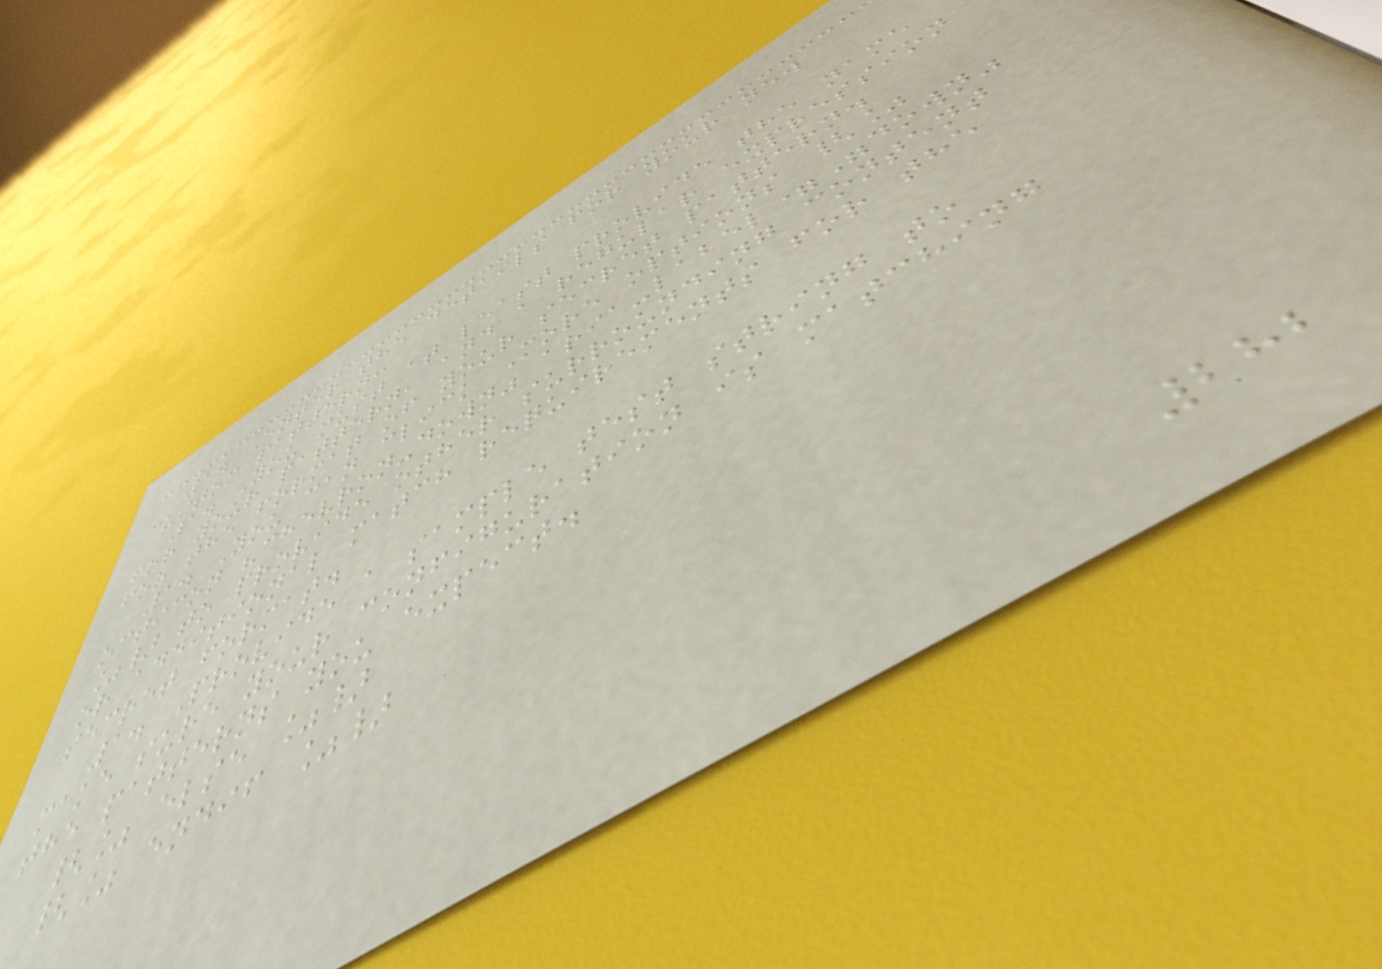1. Enter the details for your new
custom pattern:
1. You must at least provide the name
for your pattern, and a regular expression
for the format of your secret pattern.
1. You can click More options {%
octicon "chevron-down" aria-label="down"
%} to provide other surrounding content
or additional match requirements for the
secret format.
1. Provide a sample test string to
make sure your configuration is matching
the patterns you expect.
{% else %}
{% endif %}
282
